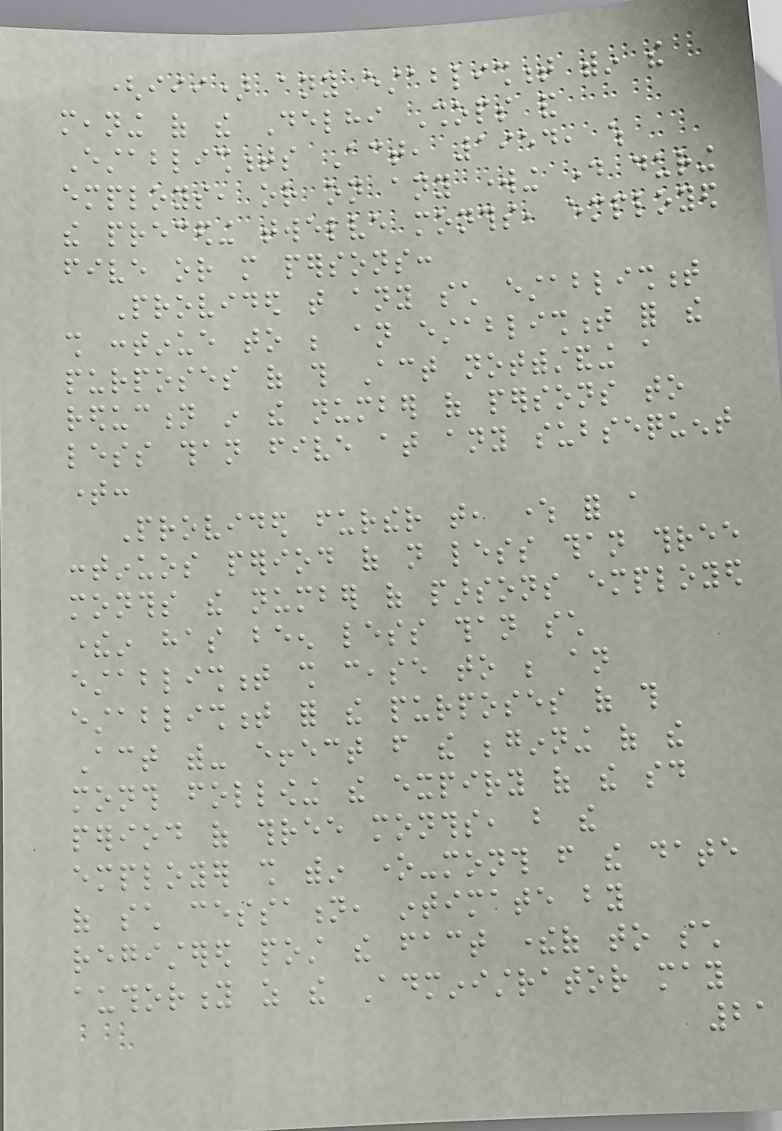(iii) any establishment within the
meaning of the Delhi Shops and
Establishments Act, 1954, which
employs, or on any working day during
the preceding twelve months, employed
five or more persons:
Provided that any such establishment
shall continue to be an establishment for the
purposes of this Act notwithstanding a
reduction in the number of persons to
less than five at any subsequent
time:
Provided further that, where for a
continuos period of not less than three
months the number of parsons employed
therein has been less than such
establishment shall cease to be an
establishment for the purposes of this
Act with- effect from the beginning of the
month following the expiry of the said
period of three months, but the
employer shall within one-month from the date
of such cessation, intimate by
registered post the fact thereof to such
authority as the Administrator may
21
